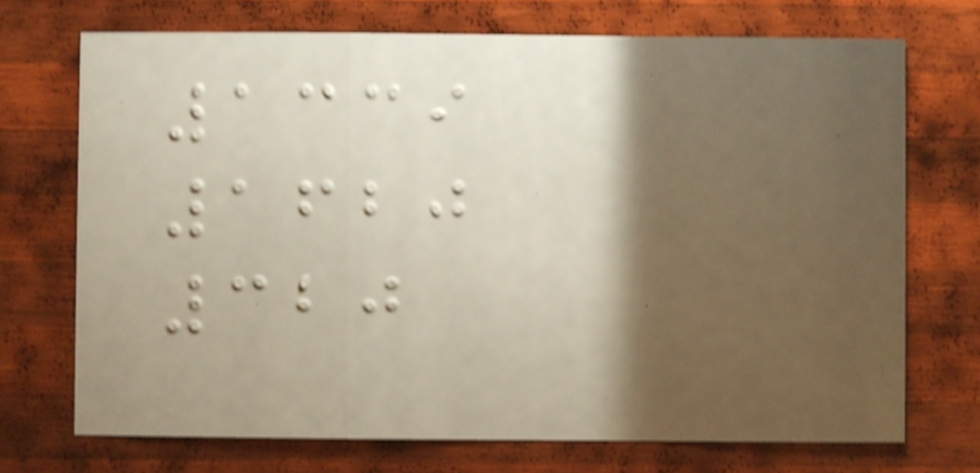1339
1620
320
